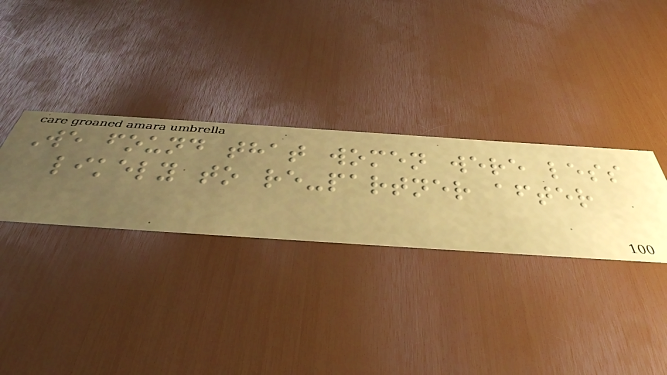We found that women were less
likely to re-partner after
